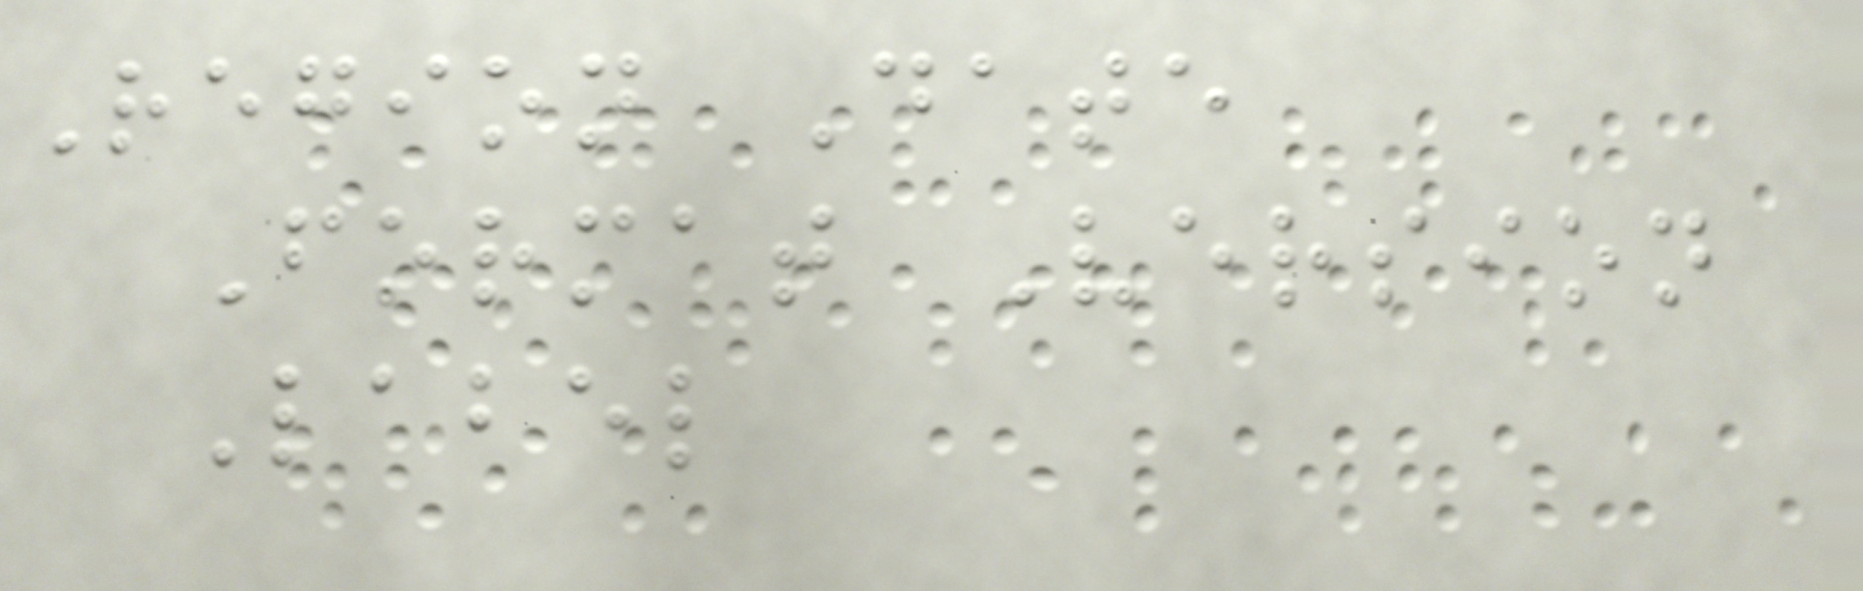Region Date
Format Version
Label
